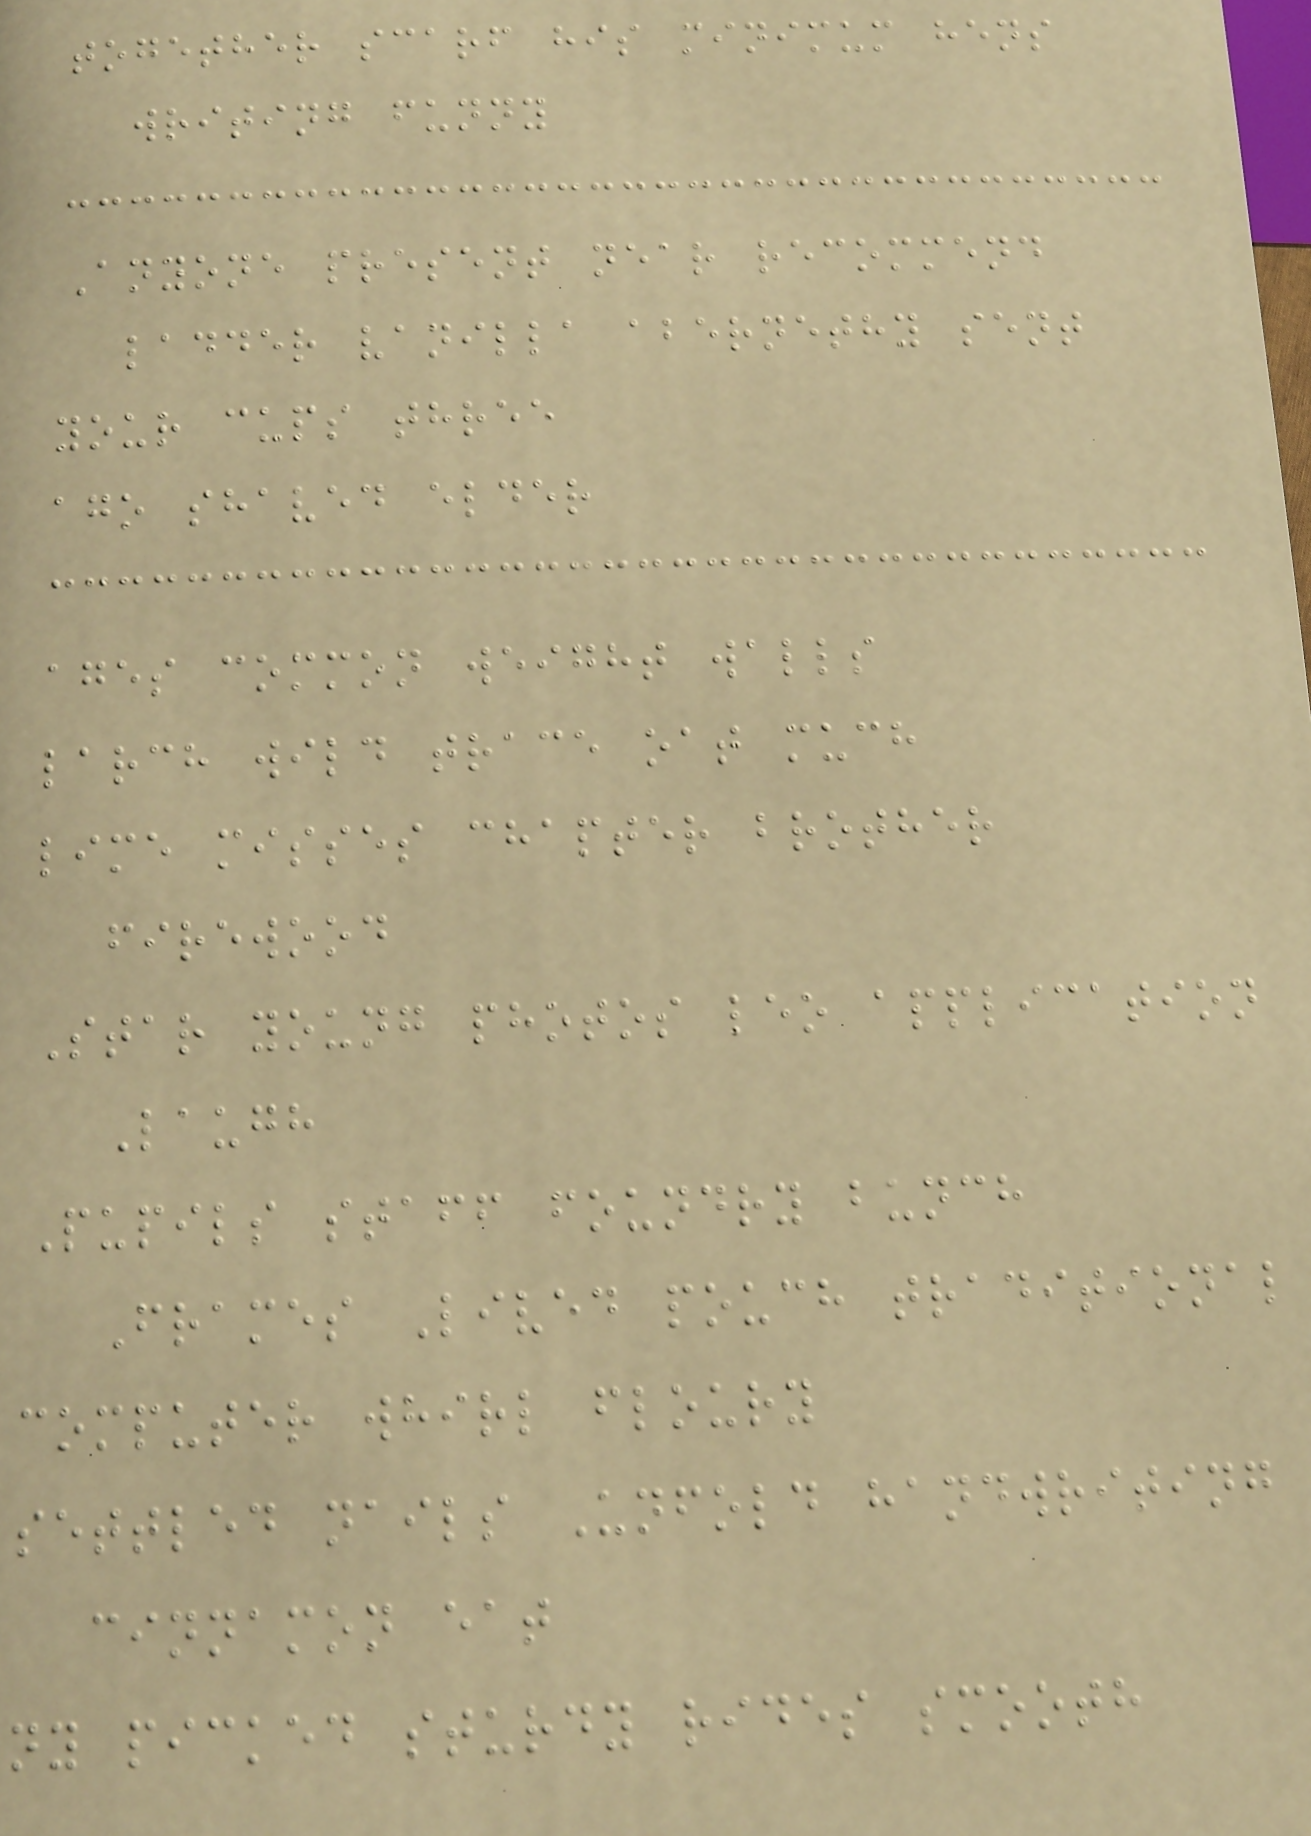together scarf his minimum hens
writing funny
Anyone present near recommend
ladder vanilla abernethy sent
your cups three
ago shaved elder
ages common weight walls
larch wild trace oat much
lime misses chapter brother
firewood
Star young photos leo application
Laugh
Pupils staff foundry bunch
Frames Lived pouch traditional
computer whirl floury
settled nails Unfold handwriting
cinnamon eat
ny picked sturdy rides smooth
